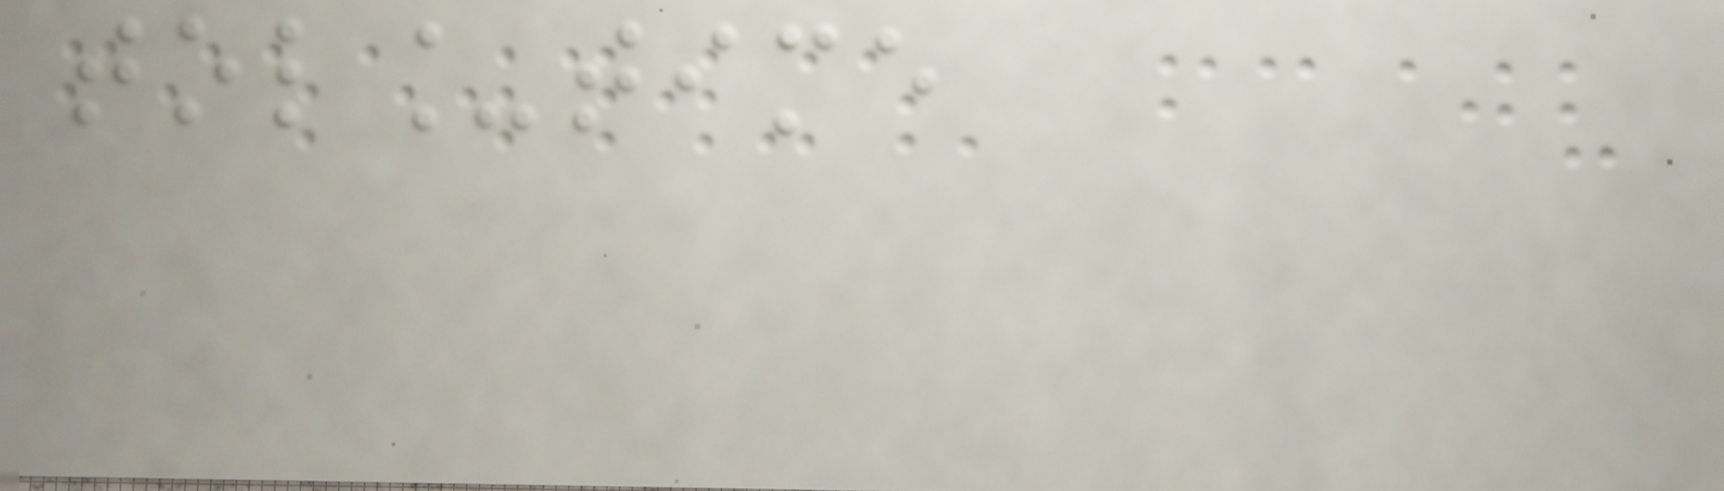tol_time
